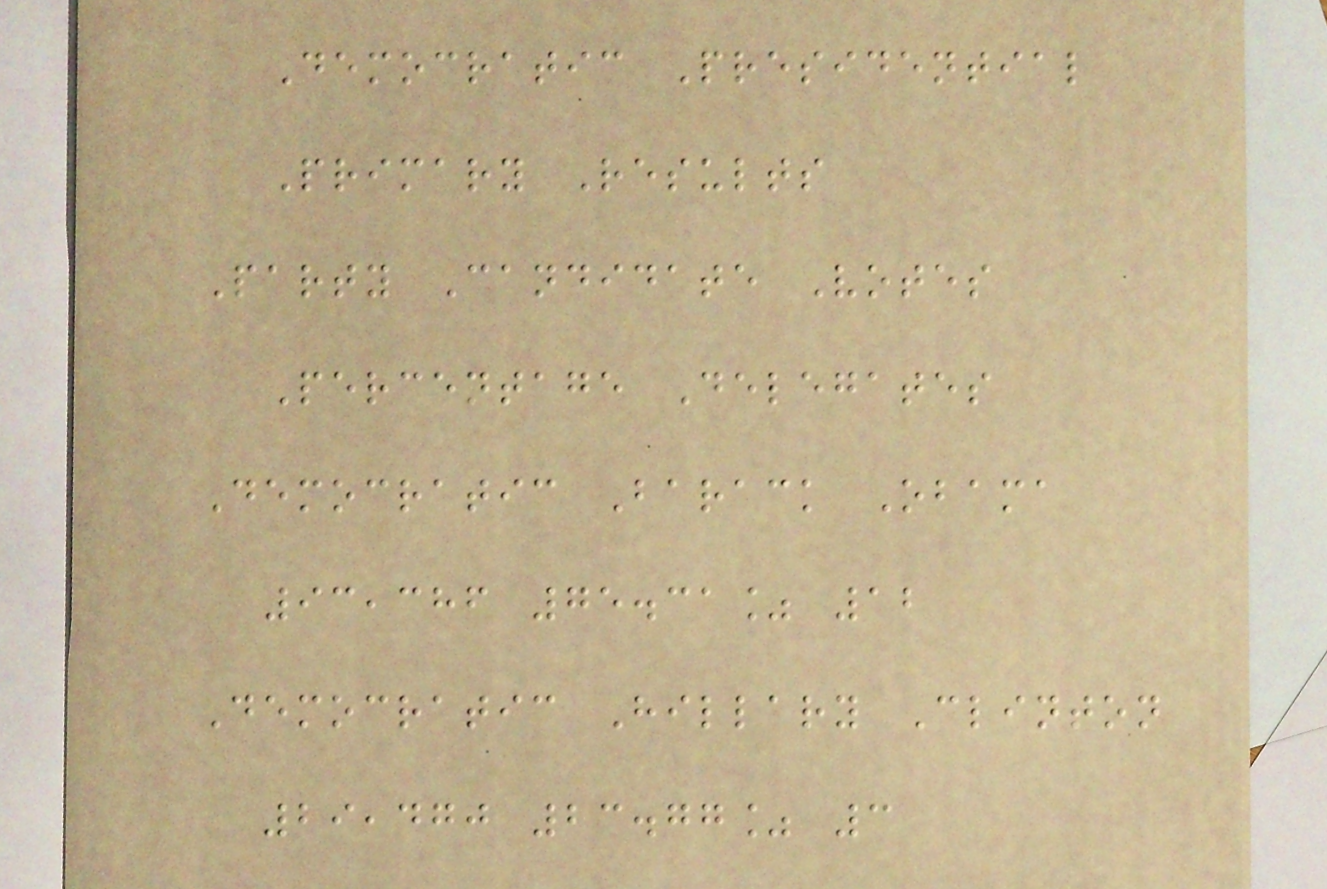Democratic Presidential
Primary Results
Party Candidate Votes
Percentage Delegates
Democratic Barack Obama
93,386 75.31% 12
Democratic Hillary Clinton
29,470 23.77% 3
